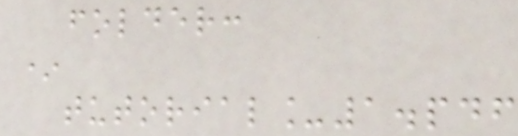folder:
*
tutorial_1.pdf
